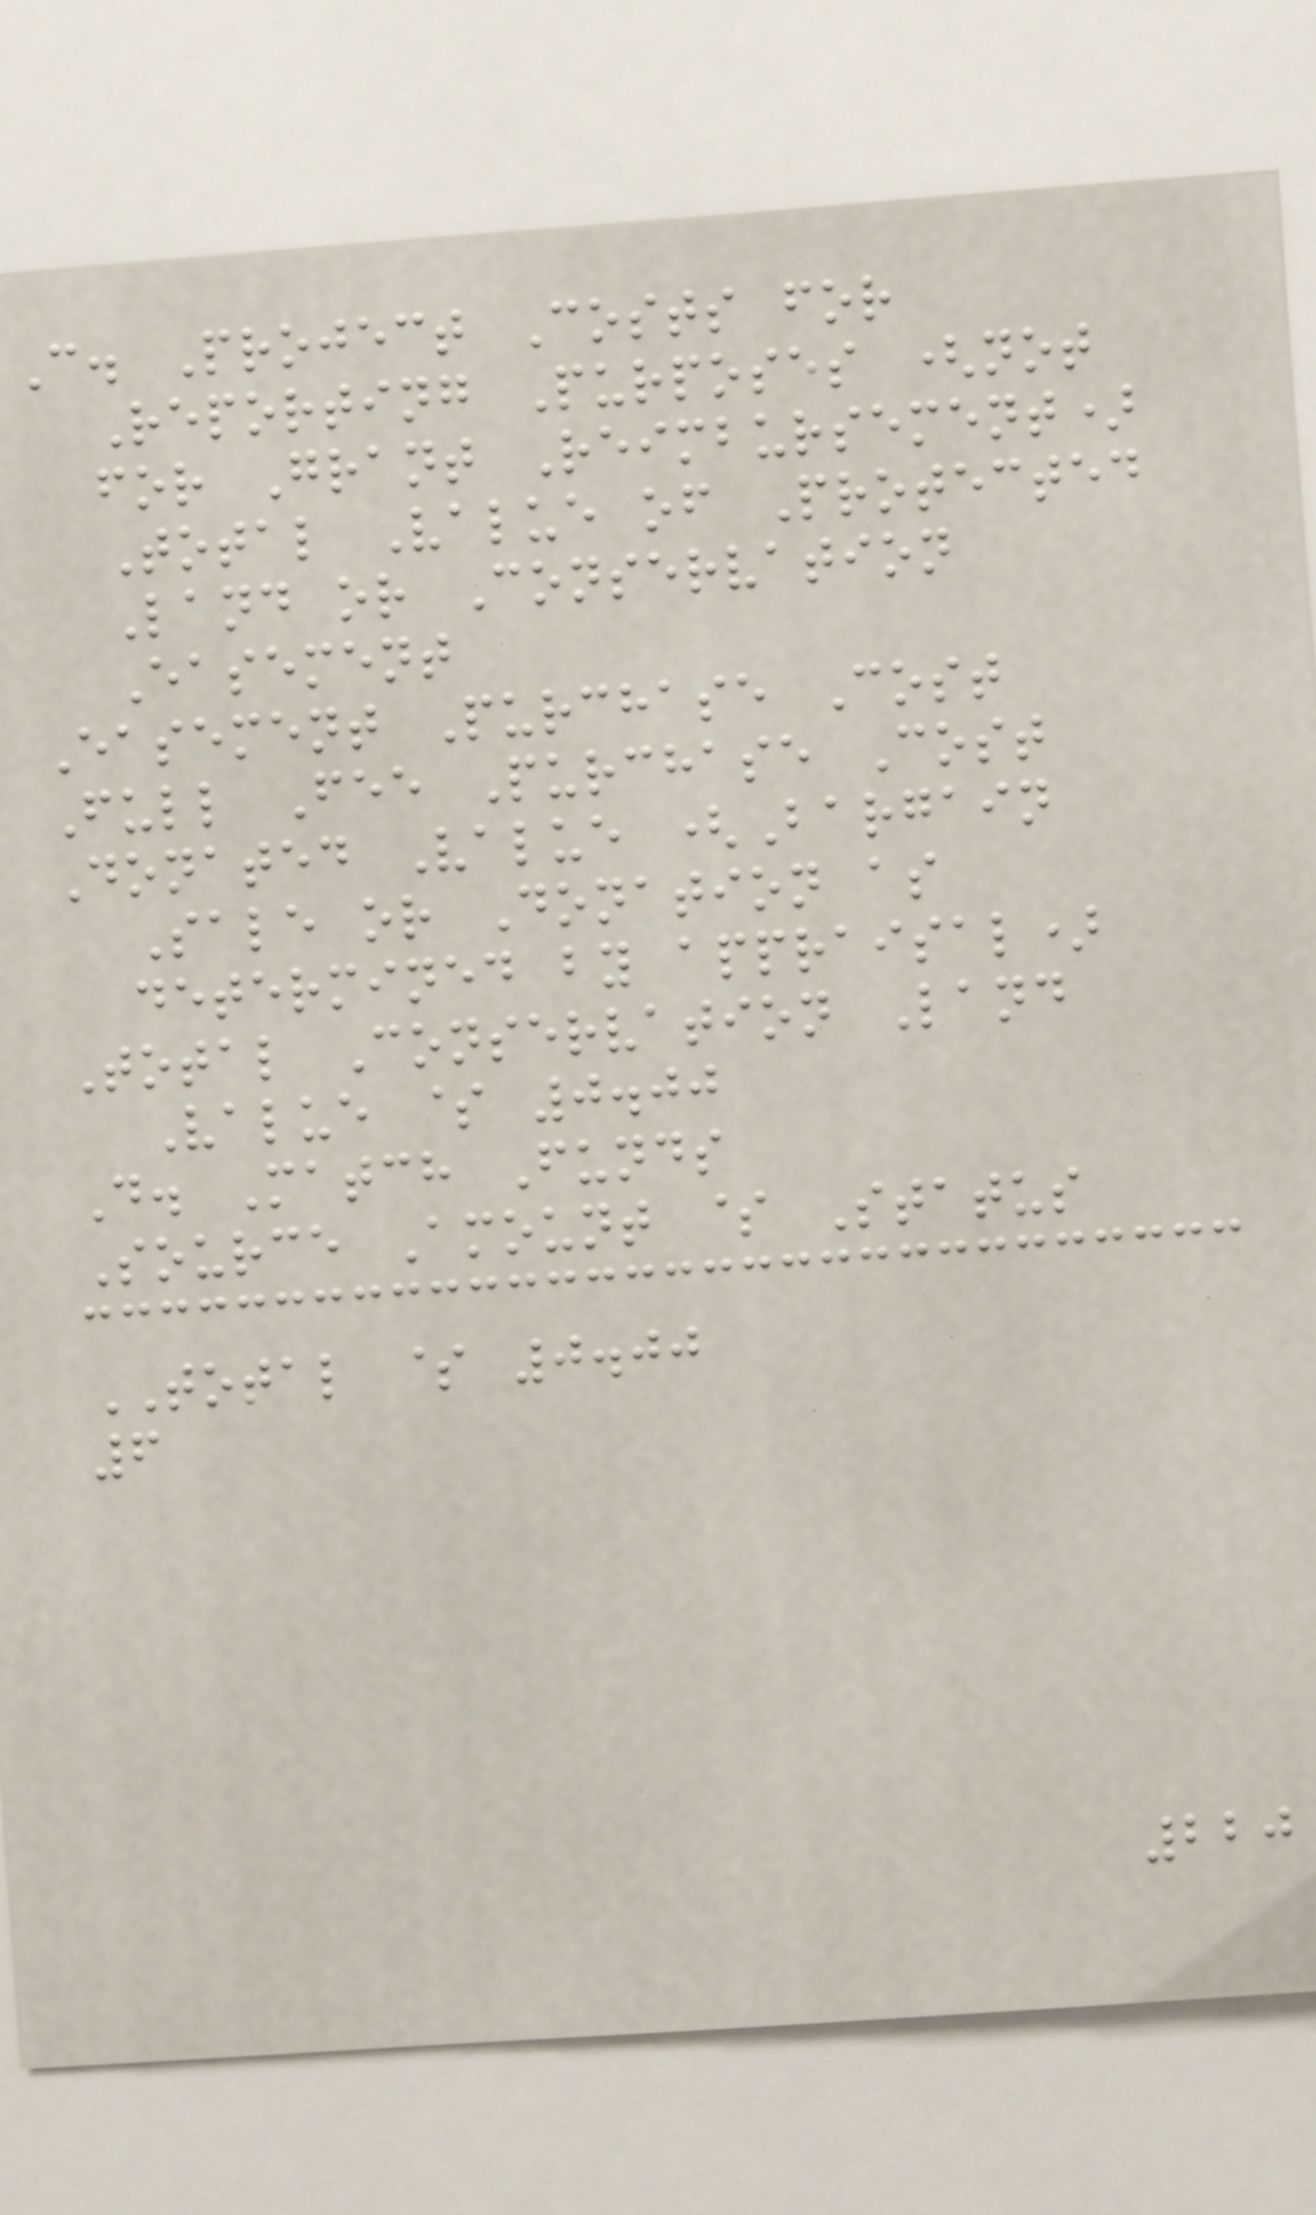C. Project Costs for
Reporting Purposes (not
for Grant Reimbursement)
Total Value of Protected
Land or Conservation
Easement
Easement Purchase Cost
Full Fee Purchase Cost
Donated Value (Bargain
Sale or Donation as
determined by appraisal)
Total Conservation Land
Value $ 0.00
D. Match Funds
Source Amount $ Status
TOTAL $ 0.00
6
220
